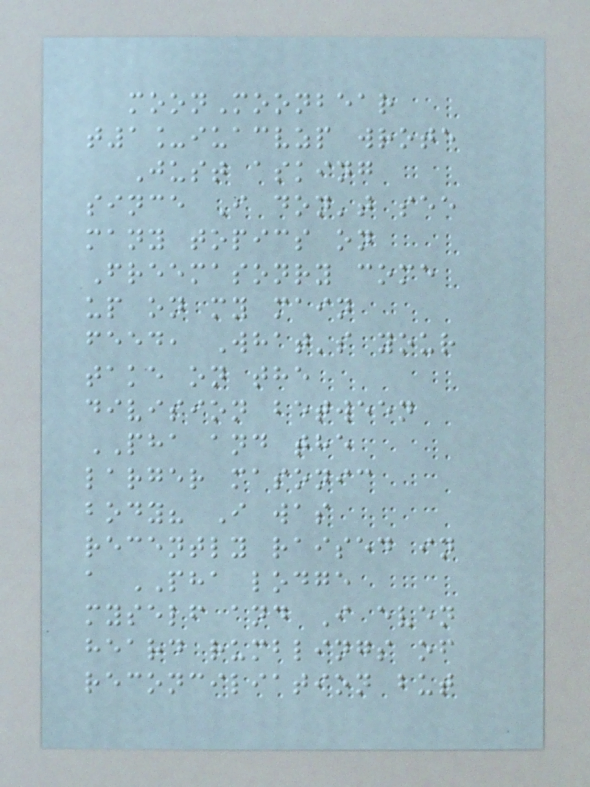moonMoonbear
t1_iuacvzp wrote
Just asking
since I don't see
many topics on
Freemasonry come
up on my main
feed, What's your
take on the
division between
PHA and the
larger masonic
body? I was
recently raised in
a PHA lodge
myself and I even
heard rumblings of
reconciliation but
